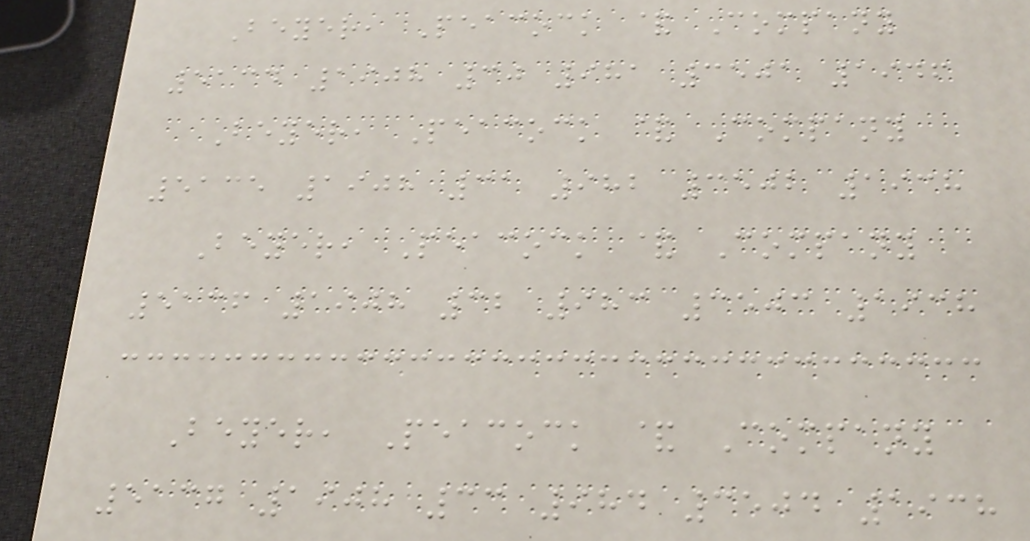Beyer, Peacock & Company
5134 1908 30 981 3501 1946
Beyer, Peacock & Company
5135 1908 31 982 3502 1938
Beyer, Peacock & Company
5136 1908 32 983 3503 1938
Beyer, Peacock & Company
5137 1908 33 984 3504 1938
